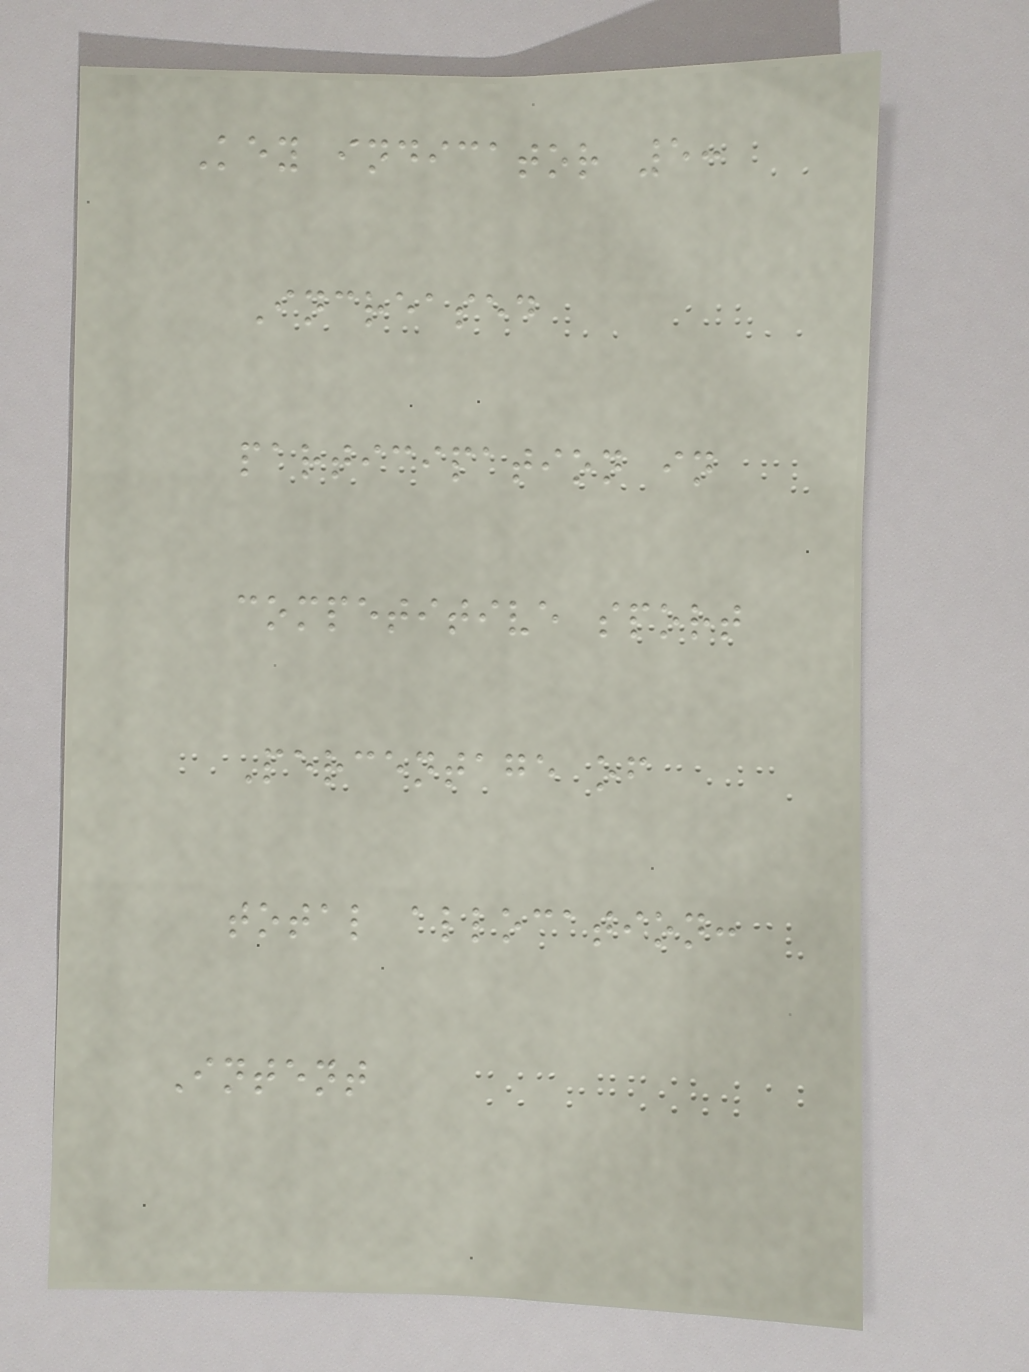Key indicator 5:
Increased
participation in
competitive sport
Percentage of
total allocation:
Intent
